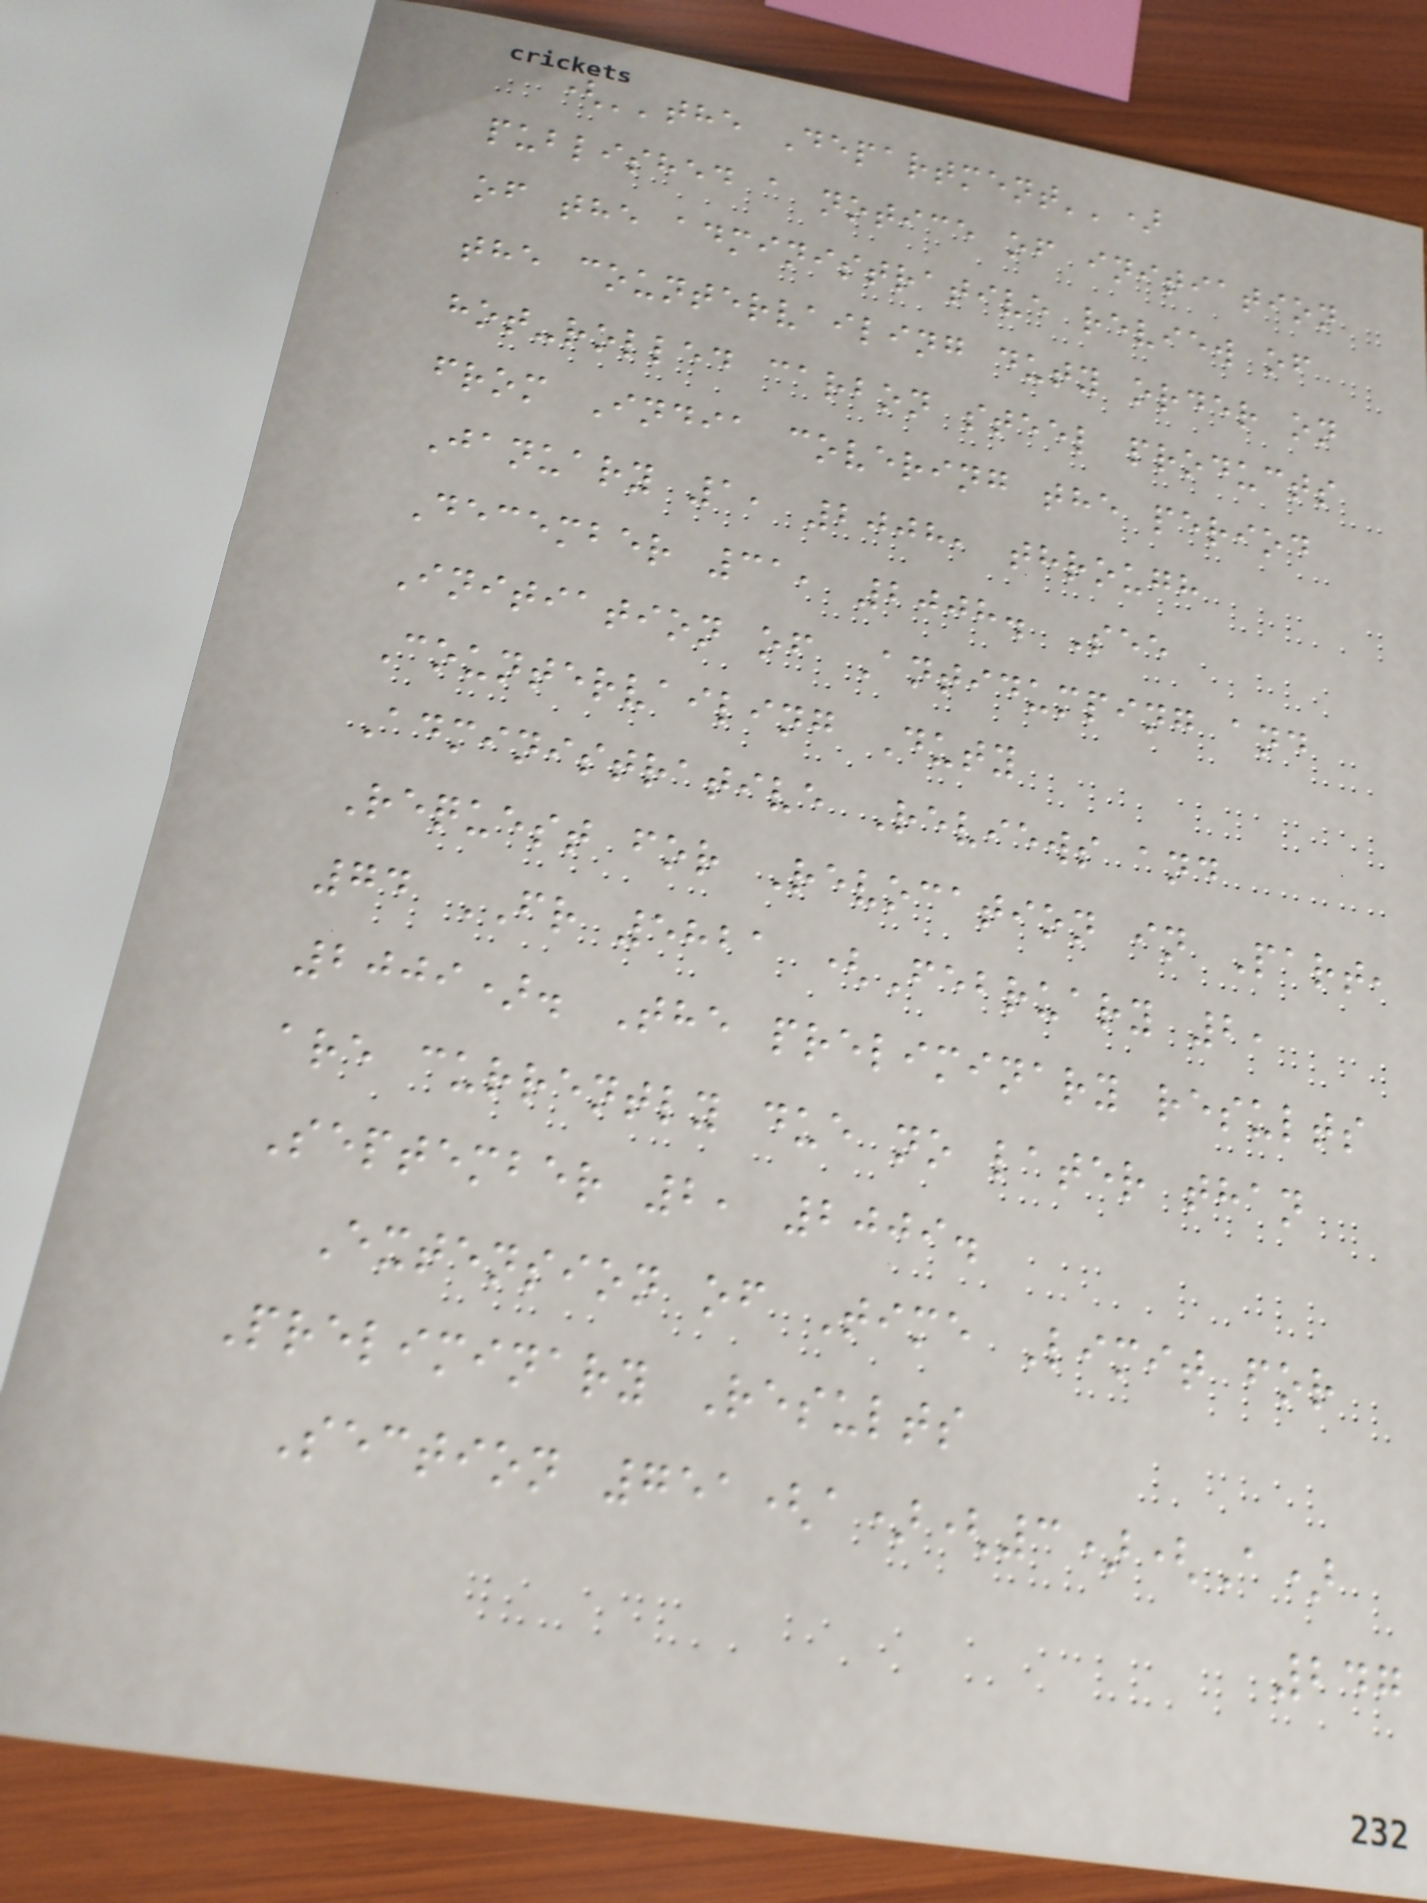(''the Department'')
published a notice of initiation
of the administrative review of
the countervailing duty order on
hot-rolled carbon steel products
from India covering the period
January 1, 2008, through
December 31, 2008. See
Initiation of Antidumping and
Countervailing Duty
Administrative Reviews and
Request for Revocation in Part,
74 FR 5821 (February 2,
2009). The preliminary results
are currently due no later than
September 2, 2009.
Extension of Time Limit for
Preliminary Results
Section 751(a)(3)(A)
247
